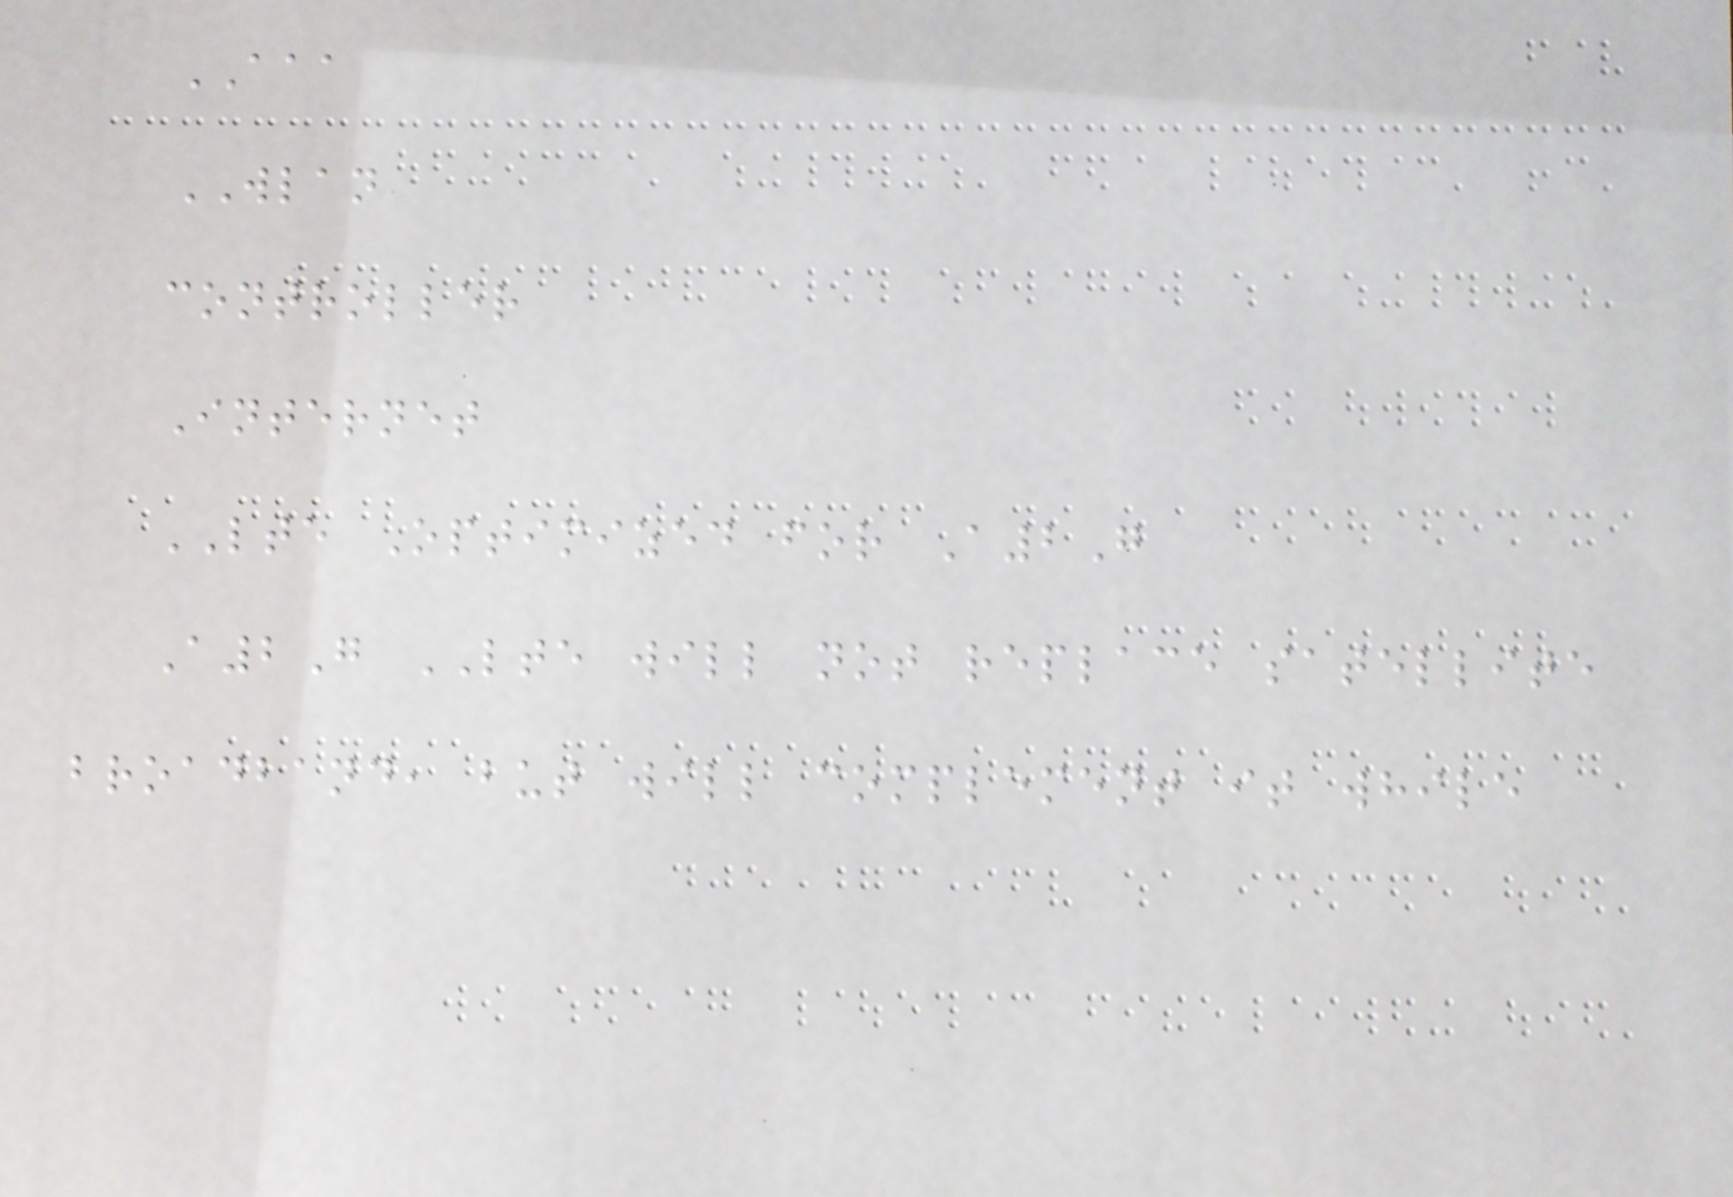AAA
WLAN
controller
Internet
LTE Optimized for A2G
A2G LTE will not replace satellite
broadband, but will complement it while
